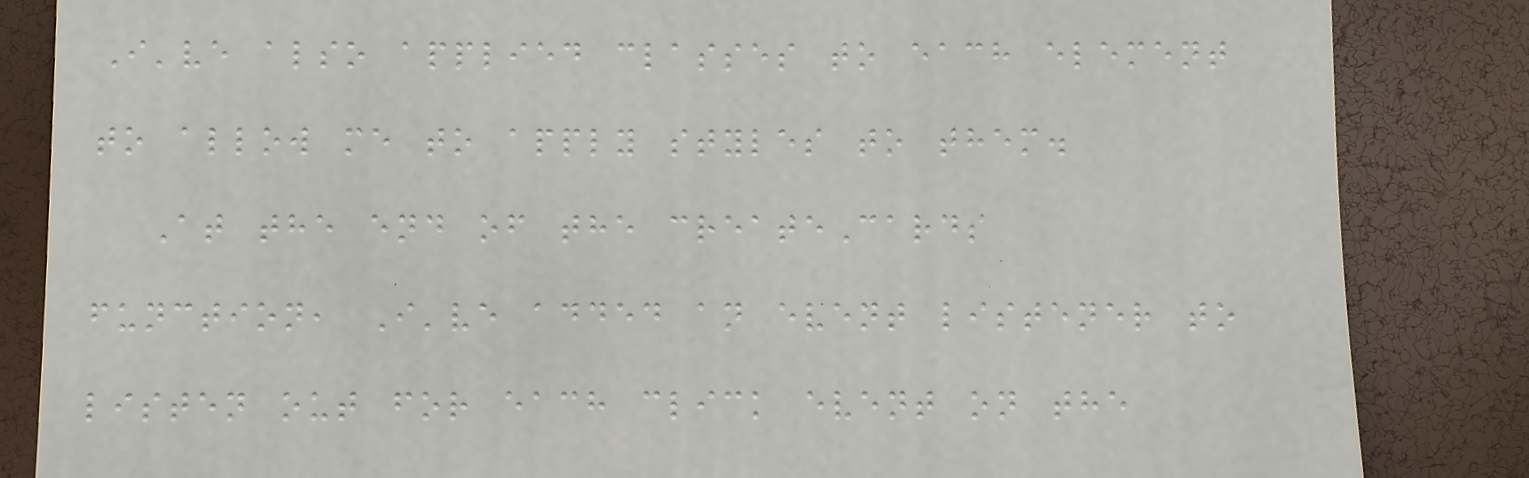I've also applied classes to each element
to allow me to apply styles to them.
At the end of the createCards
function, I've added an event listener to
listen out for each click event on the
